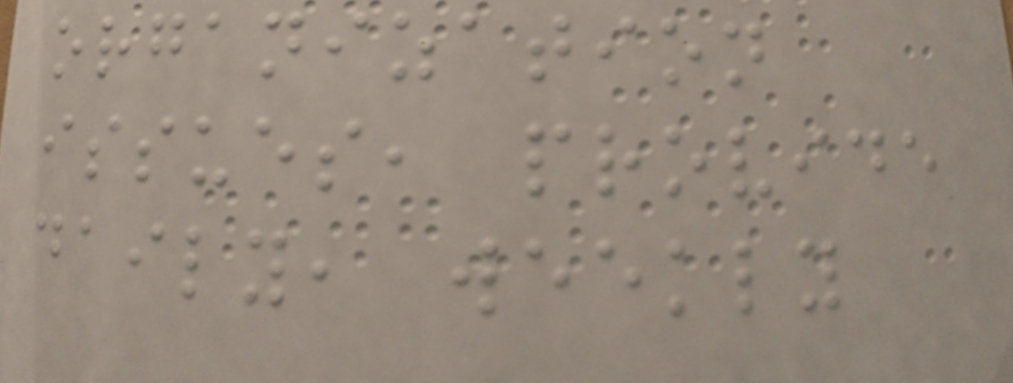organization
issues, provide
daily, weekly
